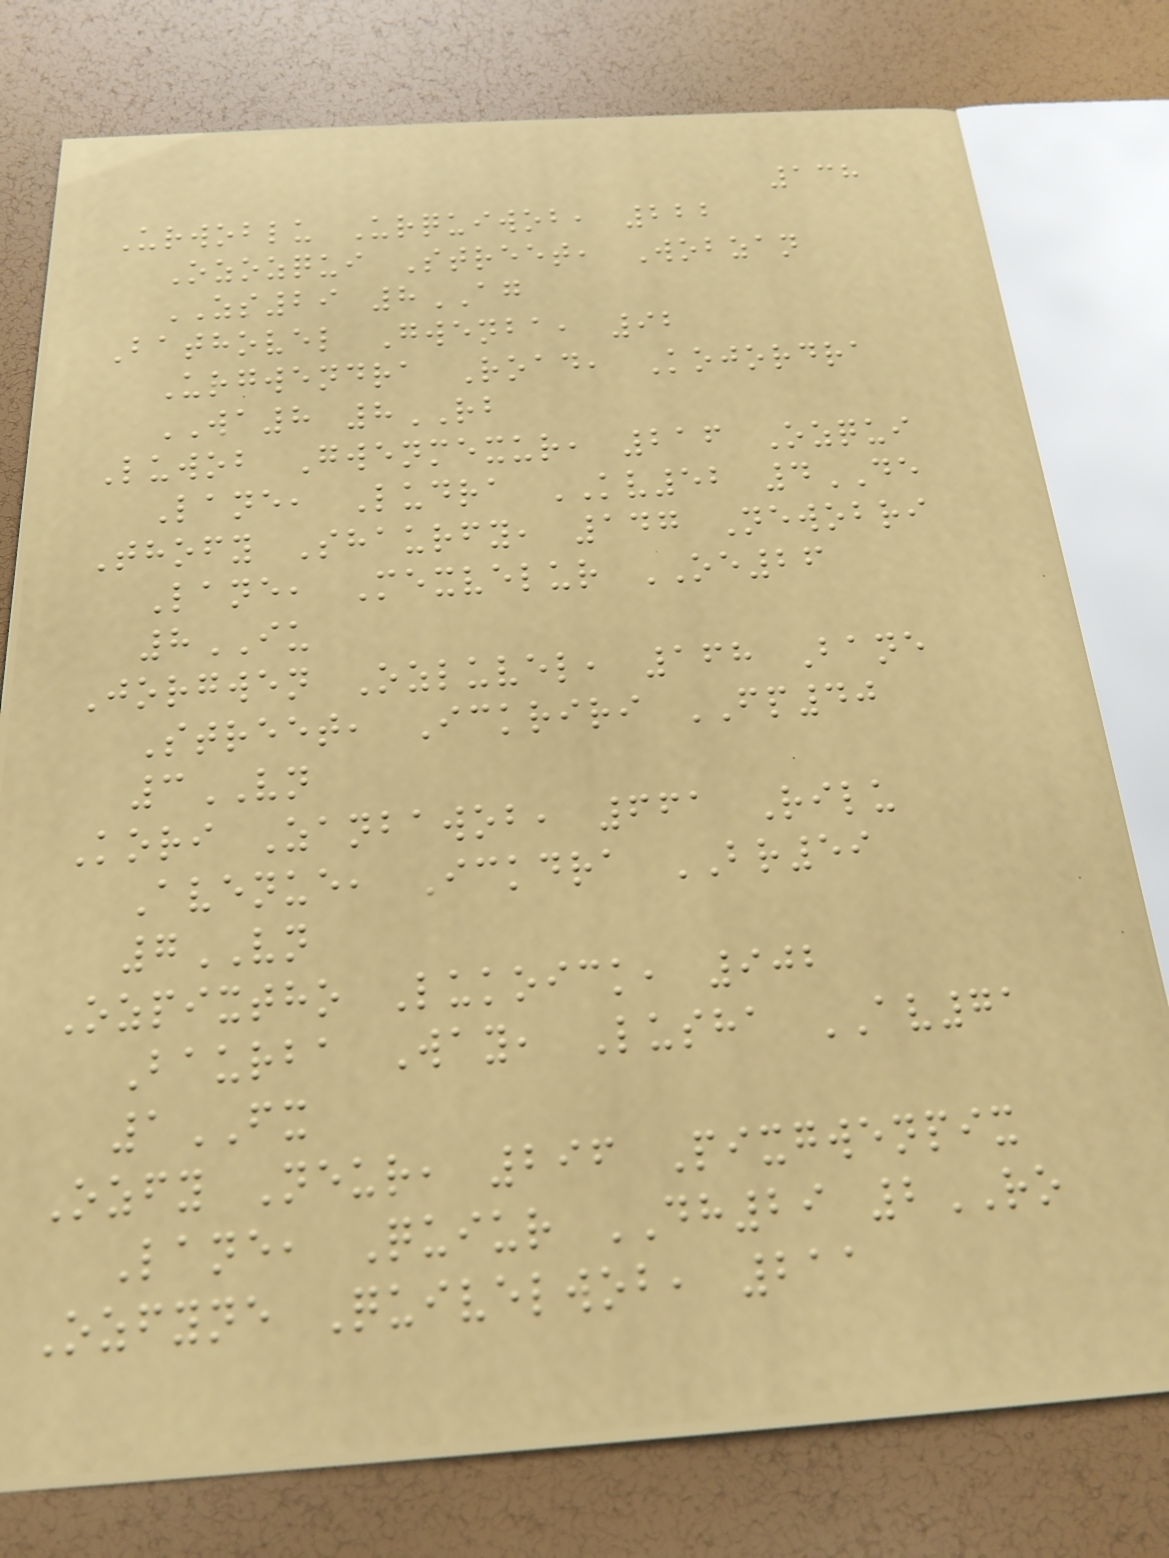138
Urwoblu Urquiwob, 222
Ozozqui Street, Wobzan
ZS29 8AG
Bathovel Gwenba, 92
Urgwendra Road, Kojordra
WA8 8RB
Luwob Gwenmexur, 216 Ozqui
Lane, Ludra KV52 4DE
Thofy Shaurfy, 147 Newobri
Lane, Mexvelur OE26
8IU
Jorgwen Ozluvel, 168 Bane
Street, Ickriri FP40
3VN
Kori Zanbawob, 661 Rilu
Avenue, Ickdra BR59
7VN
Ozpixtho Lukoick, 902
Baurba Way, Lusha AV71
1FX
Ozfy Neur, 296 Pixgwenpix
Lane, Quiur DH29 2RO
Ozfyne Quivelwob, 211
